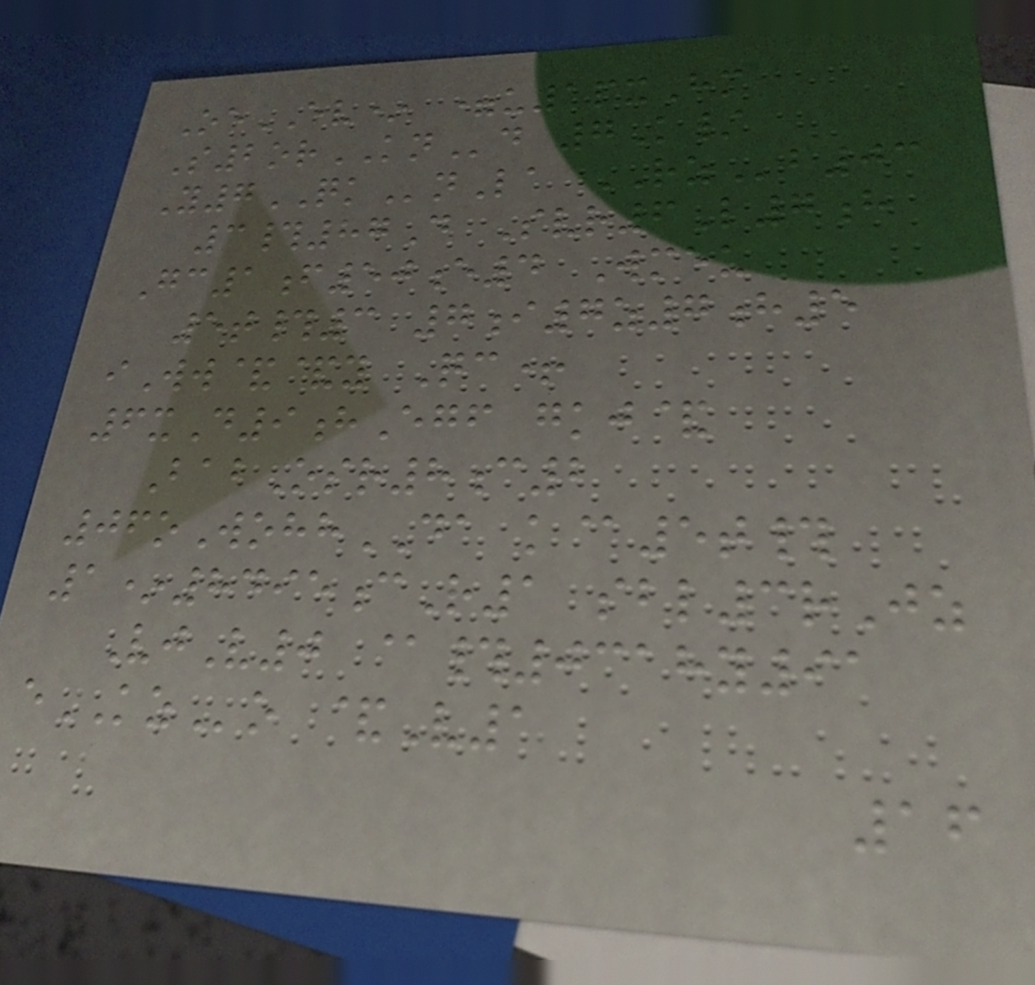OeEV* =u1pxHm
S2orKNd 7K/
Y7QKnLa RZb03
3#87D Svr6L7h
Gc1f50e4 Wmeu
5t#3 7i7z7h5
iWw&&y Qc+
6xD9hEgf gkj&
BabOsr8c2
06oWohhDA k@5t#
1*8495cR1 sbl3rJz
VjV0 @#0318y91
eKZo &V1
16
